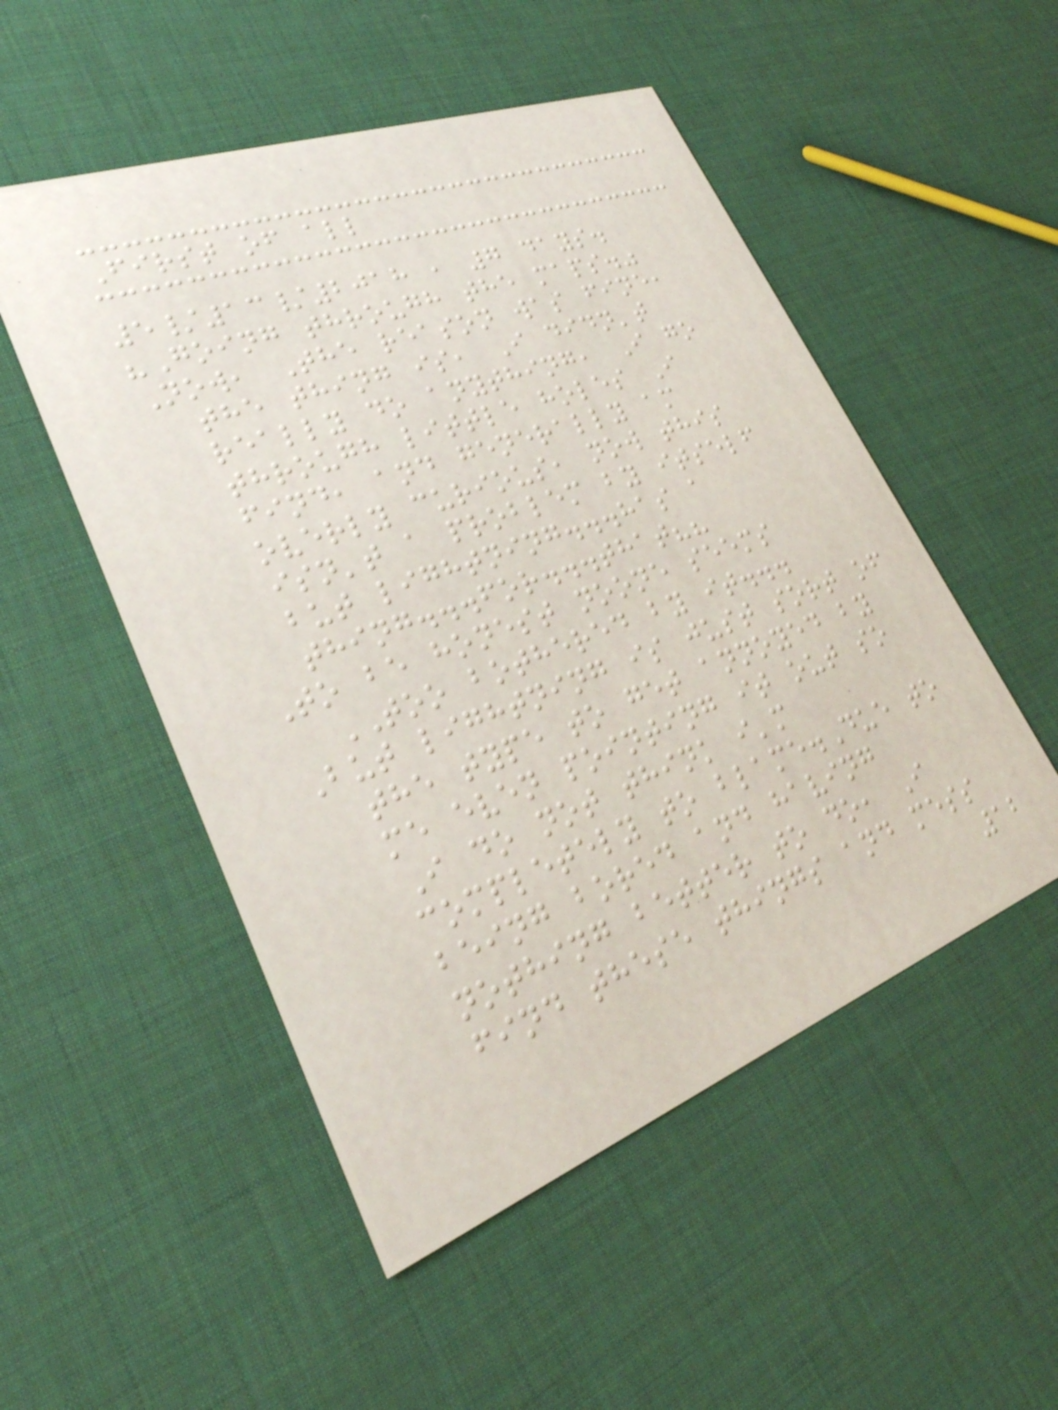First of all
5/13/2018 , 7 days.
"Going through the maps."
Now, The reason was fine,
the thing is, I didn't
really do anything, I go
through little holes I
find, and generally am
overly curious, now this
isn't a problem by itself
but lightning...has a
thing...for...that??
To be honest noone seems
TOO bothered by it...
But lightning is just sort of
the type to get annoyed by
me even pointing it out so
I do not think i'm
completely to blame.Due to
being bored and having
nothing better to do, I
find these things and mess
12
